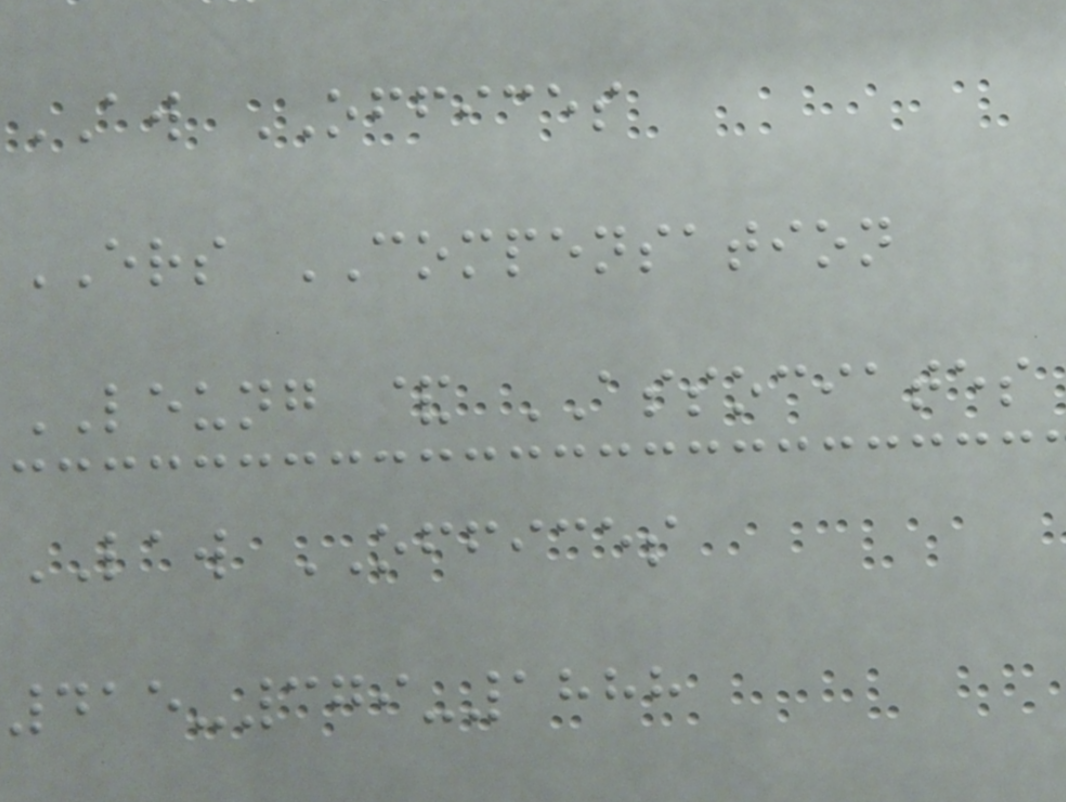AW OFFICES
ERS COMPENSATION
LEUNG & ASSOCIATES
LAW OFFICES
415-379-1888
